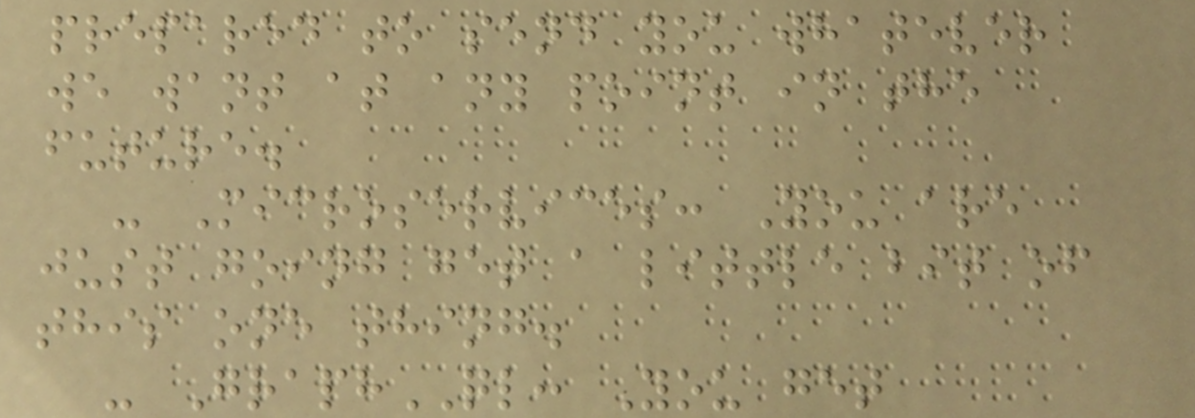prepared to send you whatever
we want at any point in the
future.
- Microservices: You are
just going get a little bit of
this one thing.
- GraphQL: You get
